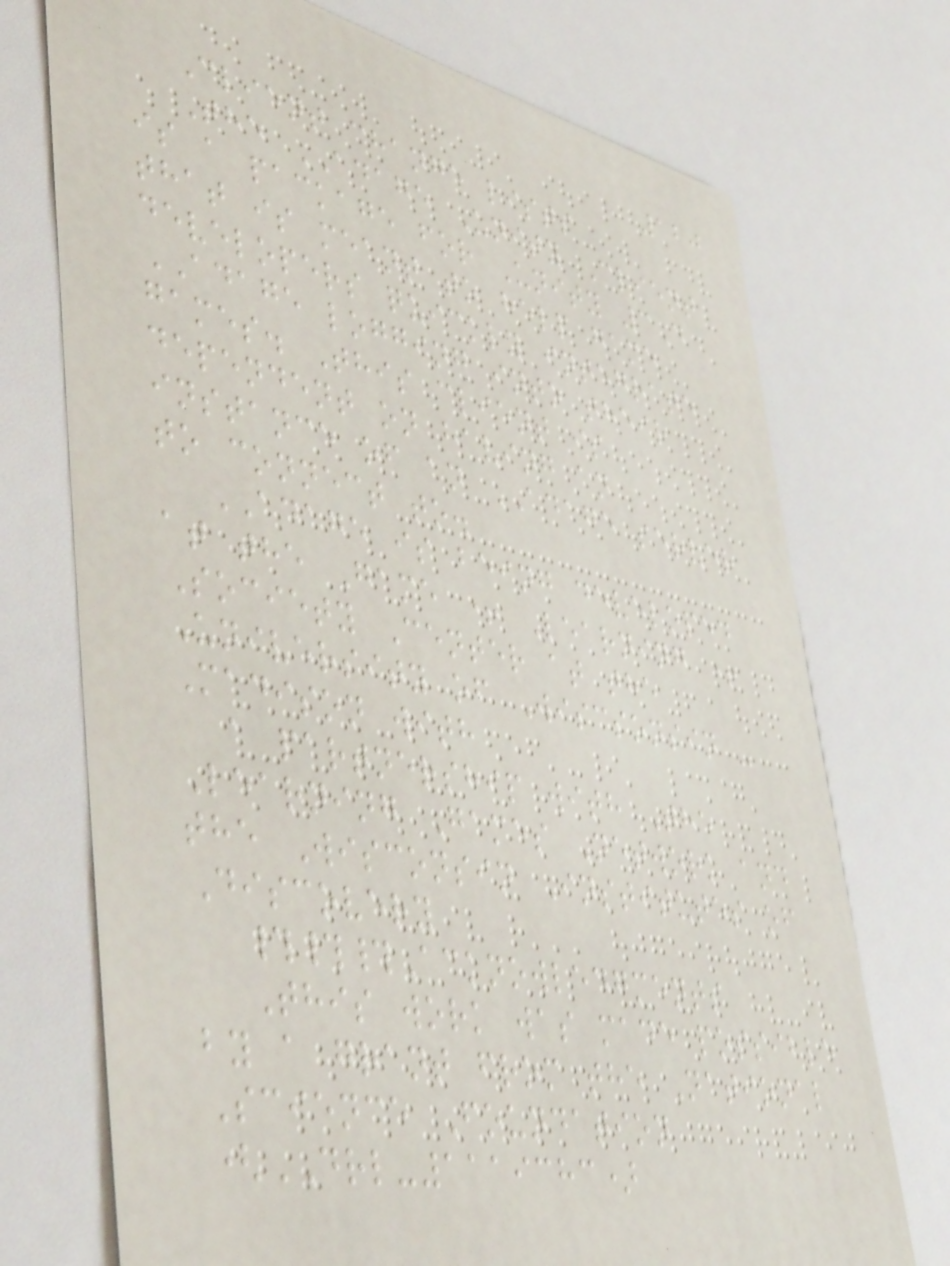120
Client change lists
The ADAGE Unity Client
is a package for Unity 3D
that is meant to help game
developers quickly integrate
ADAGE logging into their
games. This client is
dependent on having an
instance of an ADAGE server
to connect to.
ADAGE is being developed
at the Game + Learning +
Society Center at the
University of Wiscsonsin -
Madison with
a partnership with The
Learning Games Network and
the Wisconsin Institutes of
Discovery
###Acknowledgments
This work was made possible
by a grant from the National
Science Foundation
(DRL-1119383)
